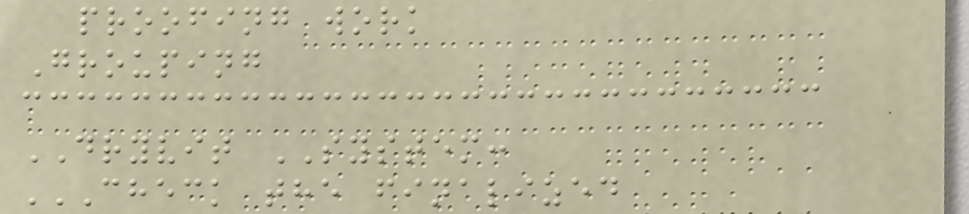proofing work
Grouping
DRYVIT SYSTEM:
CHECK THE FINALIZED
